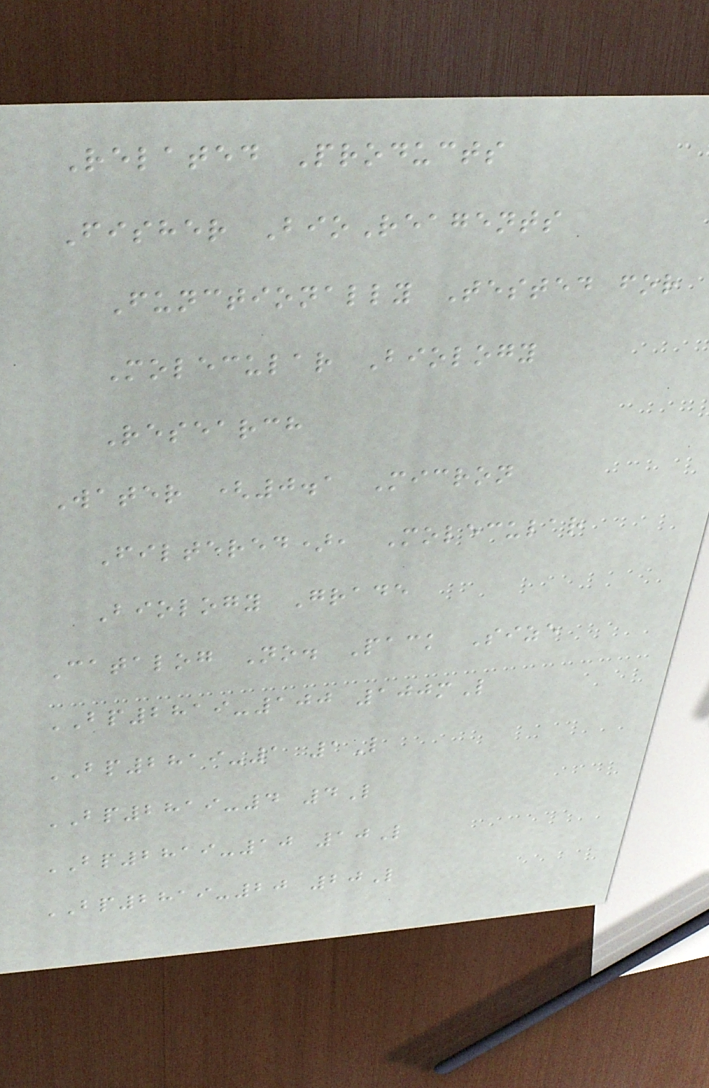Related Products
Fisher BioReagents
Functionally Tested for
Molecular Biology
Research
Water (0.1 Micron
Filtered), Molecular
Biology Grade
Catalog No. Pack Size
BP2819-100 100mL
BP2819-1 1L
BP2819-4 4L
BP2819-10 10L
BP2819-20 20L
